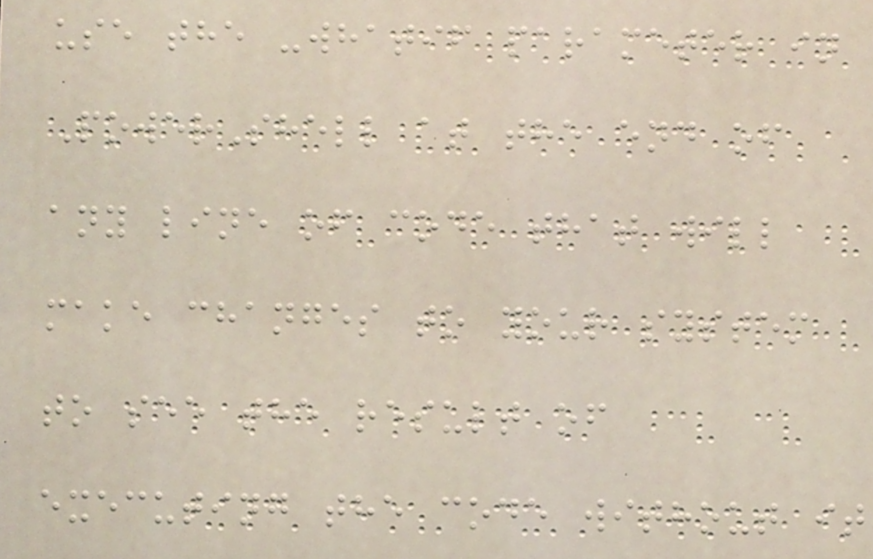use the -whatif parameter in
PowerShell at the end of
any line of code that will
make changes to your system
to see the result of
executing the code without it
